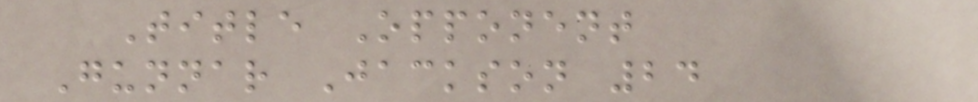Title Opponent
Gunnar Jackson 24
